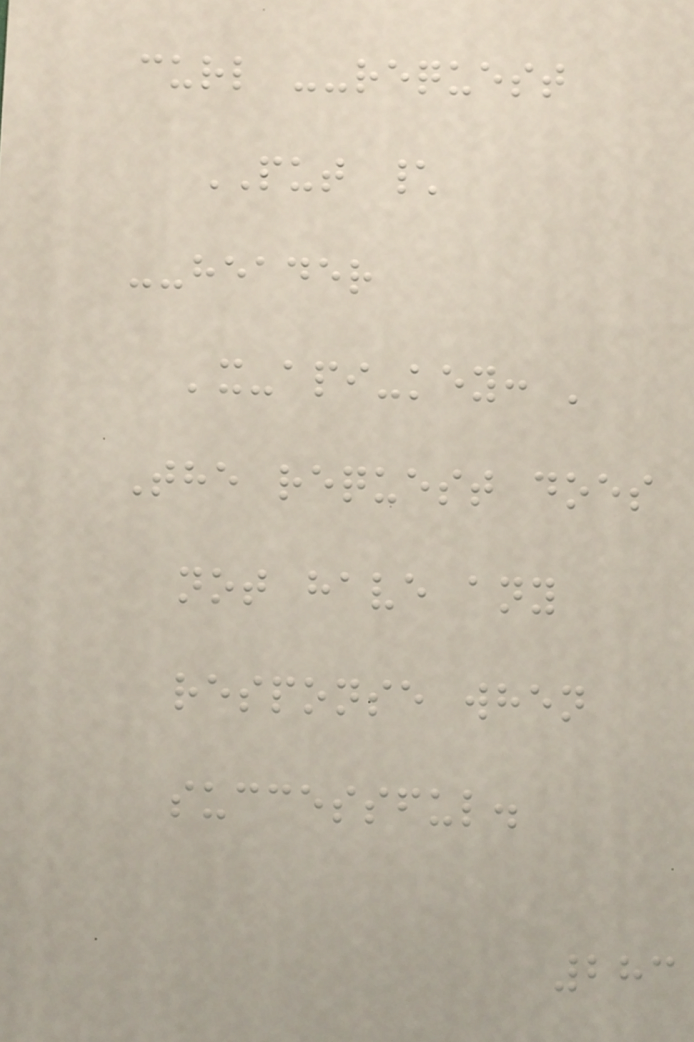curl --request
PUT \
--header
'x-api-key: '
The request does
not have any
response when
successful.
283
